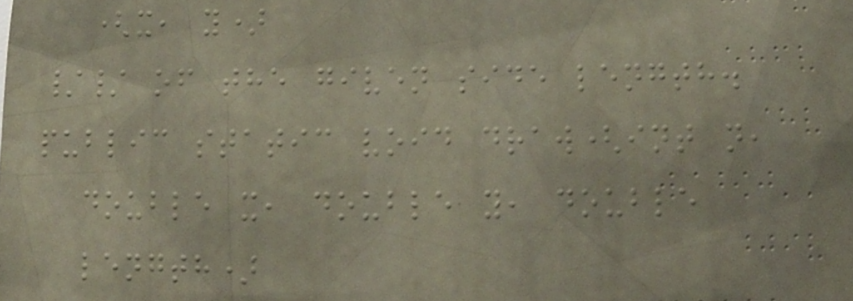(x, y)
// of the given side length.
public static void draw(int n,
double x, double y, double
length)
